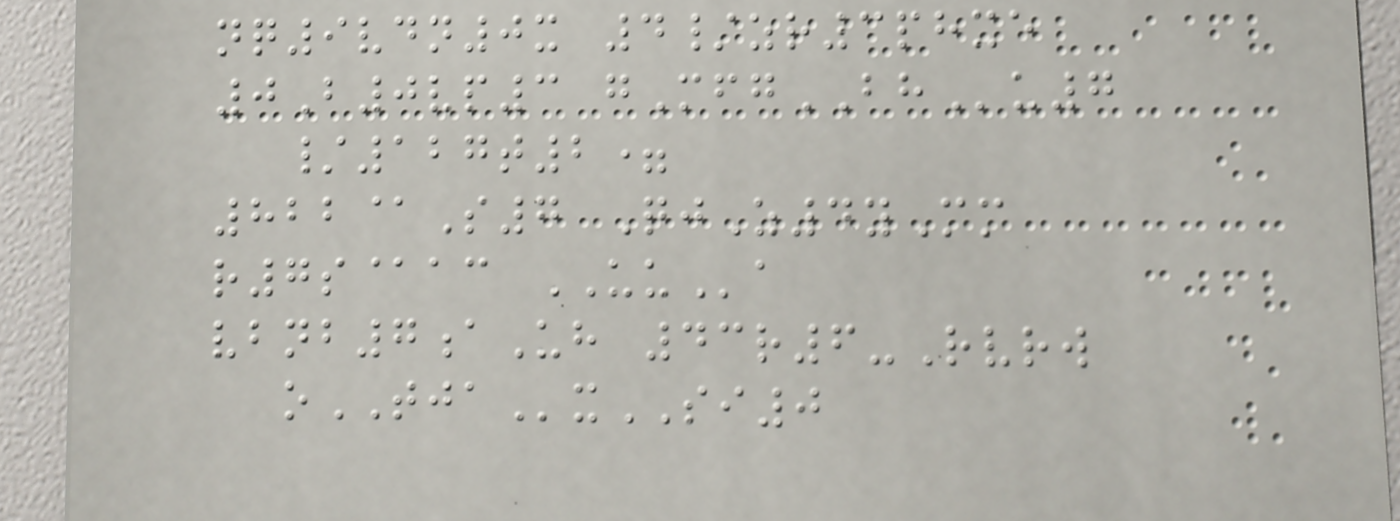nq9vdn0x 4/zr3phxe
0B0vp3 gMfgBHu7
/127t2=
822@S7 QjZ4yMm
r7s@ac UUa
vbnb7aUh 43r6-Rvrw
oTJAxSI0
